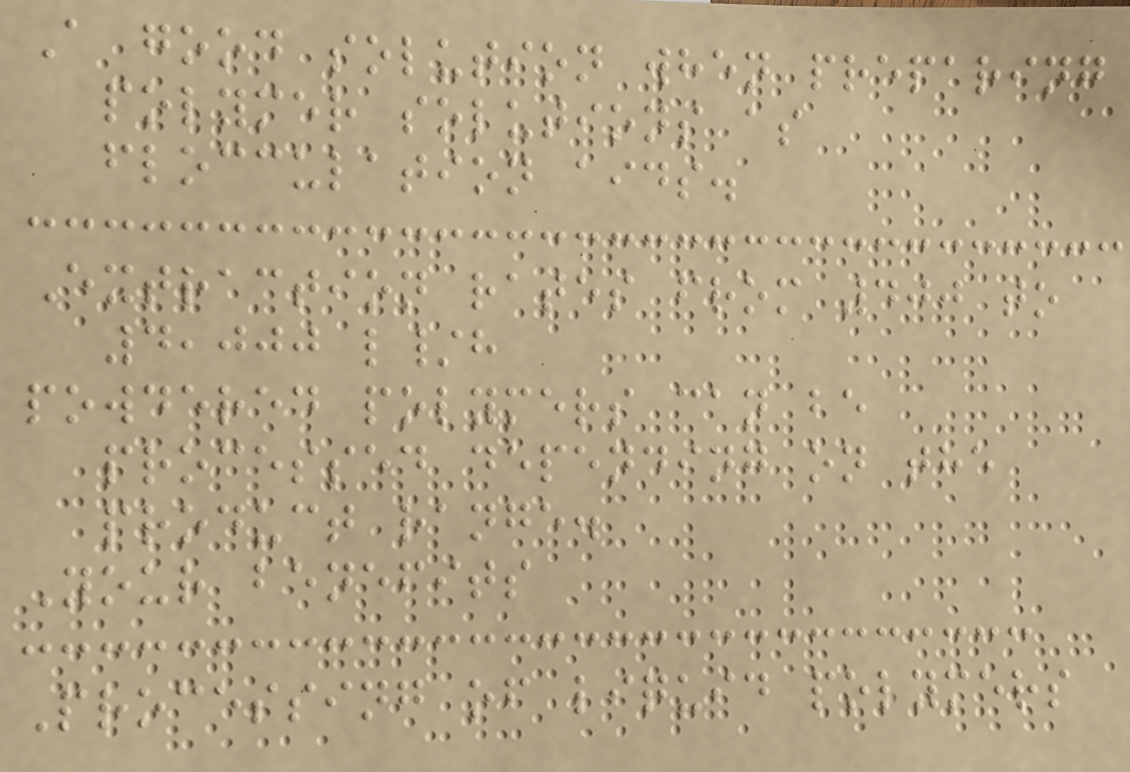A good solution when preparing
polymer solutions as
flocculation aids.
Extraction rates from 400 to
4,000 l/h
powdered polymers can be
processed depending on the
product range.
Your benefits
Processing of liquid polymers
